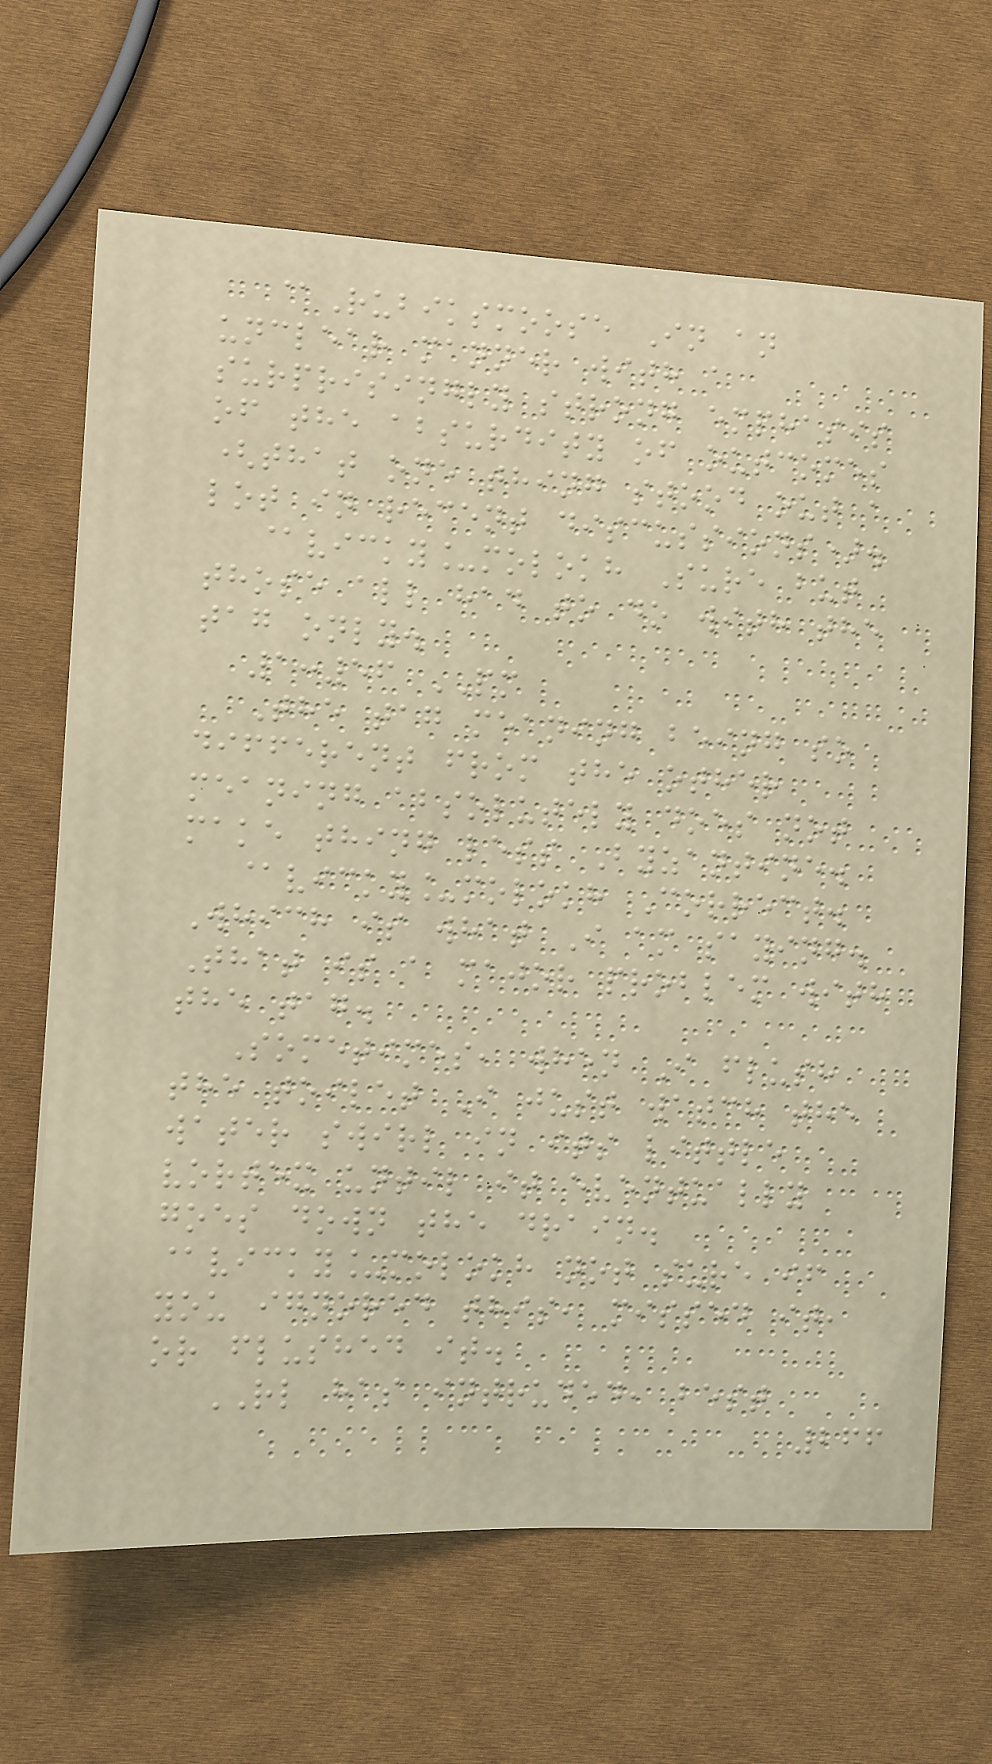@Rubiksmoose In an
unclear manner with a
surprisingly strong emphasis
of the absurdity of outcomes
(that one thing stood out a
lot in recent discussions).
@vicky_molokh Sure but
those all had to do with the
tag only.
1:56 PM
The tag meaning being so
different from the other
meaning absolutely does not
make thing less Byzantine.
@vicky_molokh Correct.
Which is what I am saying.
That is a major problem with
the tag.
Sometimes, when I flush
the toilet I just watch the
water swirl in its little
vortex until it eventually
goes down the drain.
@vicky_molokh not sure if
you ignored this, missed it,
or flushed it.
RL has intruded, best
266
